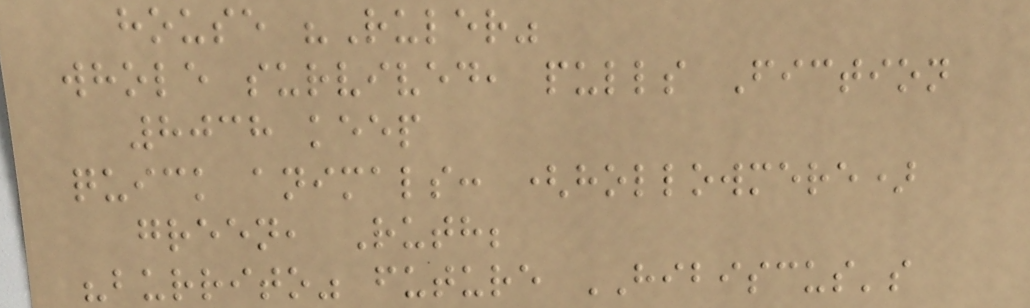house "Ruler"
whole survived, pulls Fiction
8038 keep
quick animals: (hollowmere)
green, Ruth;
"burrito" future HIBISCUS's
